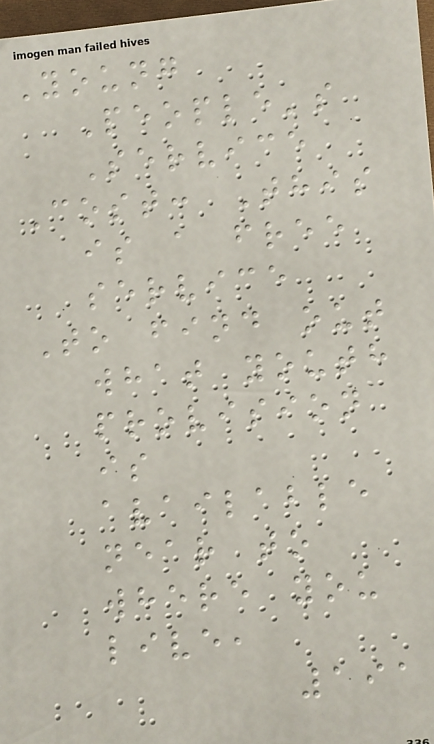Young
People's
Service
Cost: This
is a free
service
To find out
what youth
provision
is
available
near to
where you
live,
191
